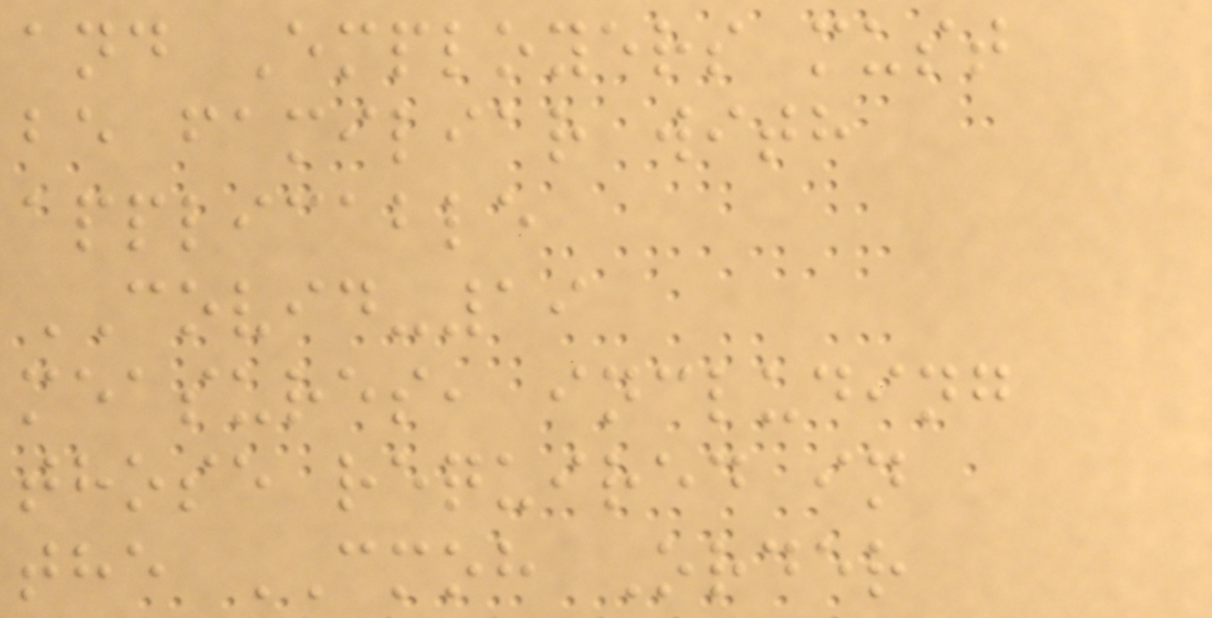and Employers must
be familiar with
applicable
COVID-19
measures, including
those required in
the CMOH Order
